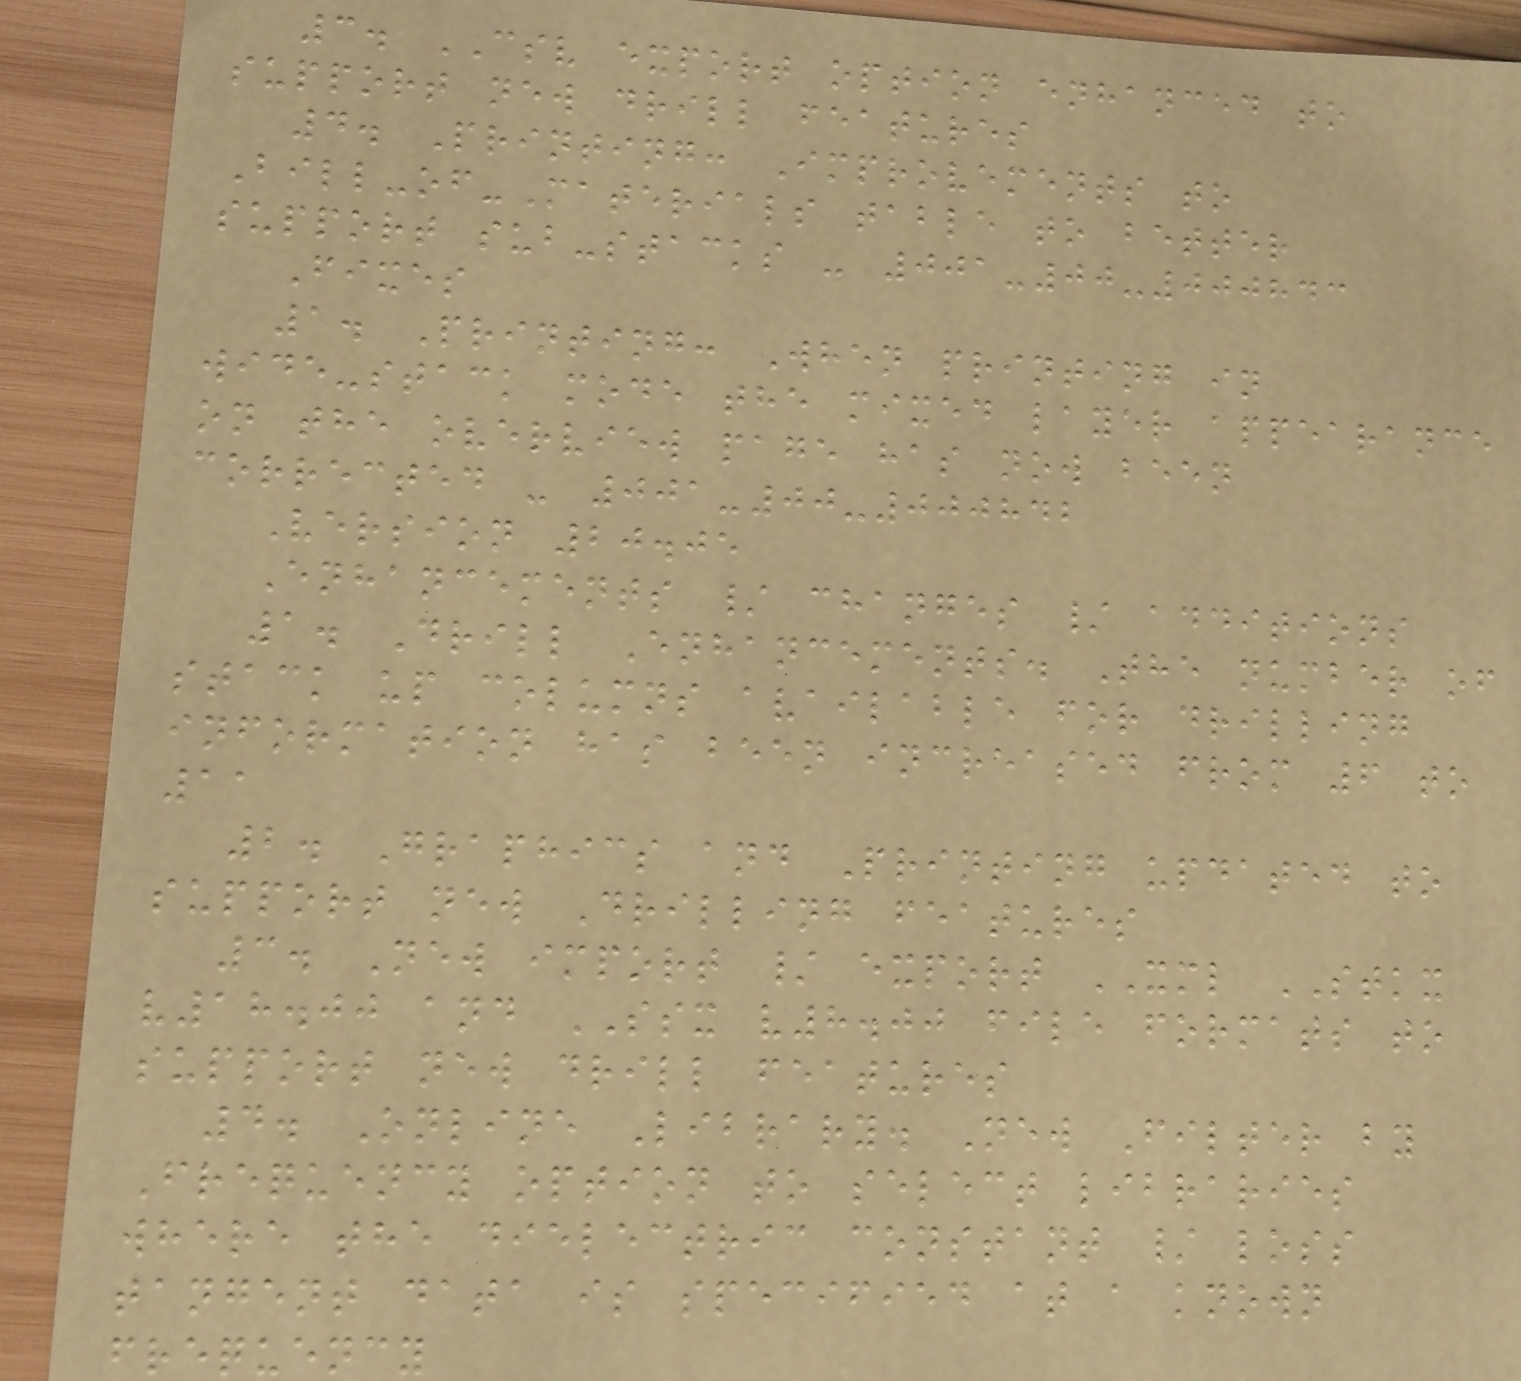3. CSV export option enhanced to
support new drill features
4. Printing: Improvements to
Bill-of-Materials table to better
support sub-stacks - 001-00-000843
Fixes
1. Printing: When printing in
wide-stack mode the mixed layer appearance
on the overview page has now been
corrected - 001-00-000842
Version 20.05
Enhancements / changes / additions
1. Drill Enhancements. The number of
stack up columns available for drilling
information has been increased from 6 to
11
2. Graphics and Printing updated to
support new Drilling features
3. New import / export XML STKX
v18.00 and SSX v8.00 file formats to
support new drill features
4. Online Library. New Filter by
Frequency option to select libraries
where the dielectric constant / loss
tangent data is specified at a known
frequency
